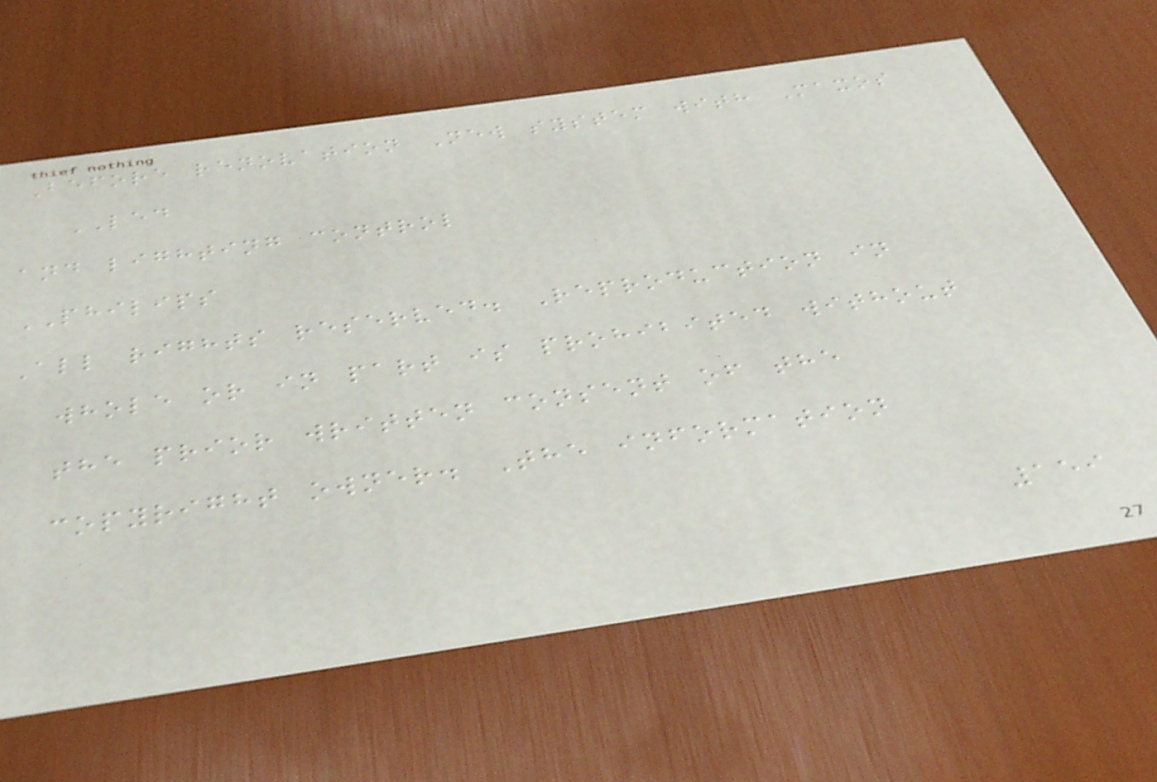Before renovation New system with Maxos
LED
and lighting control
PHILIPS
All rights reserved. Reproduction in
whole or in part is prohibited without
the prior written consent of the
copyright owner. The information
159
